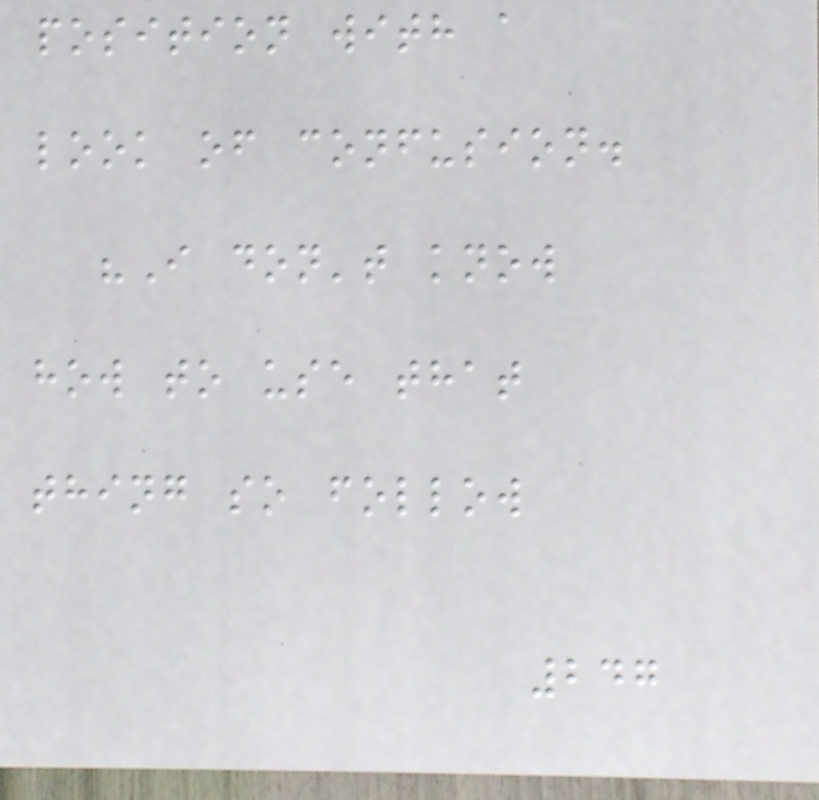position with a
look of confusion.
"I don't know
how to use that
thing so follow
247
